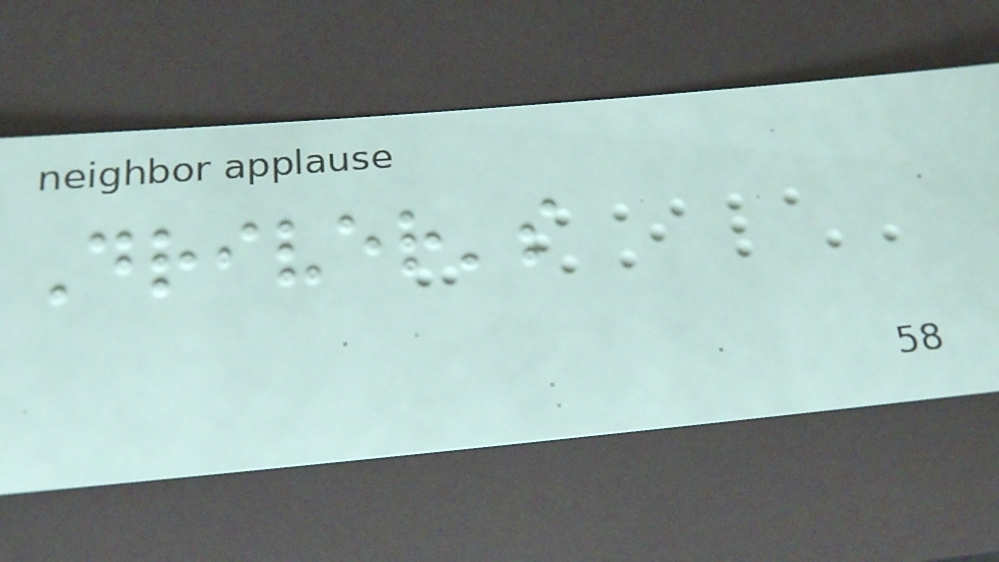Driver's
